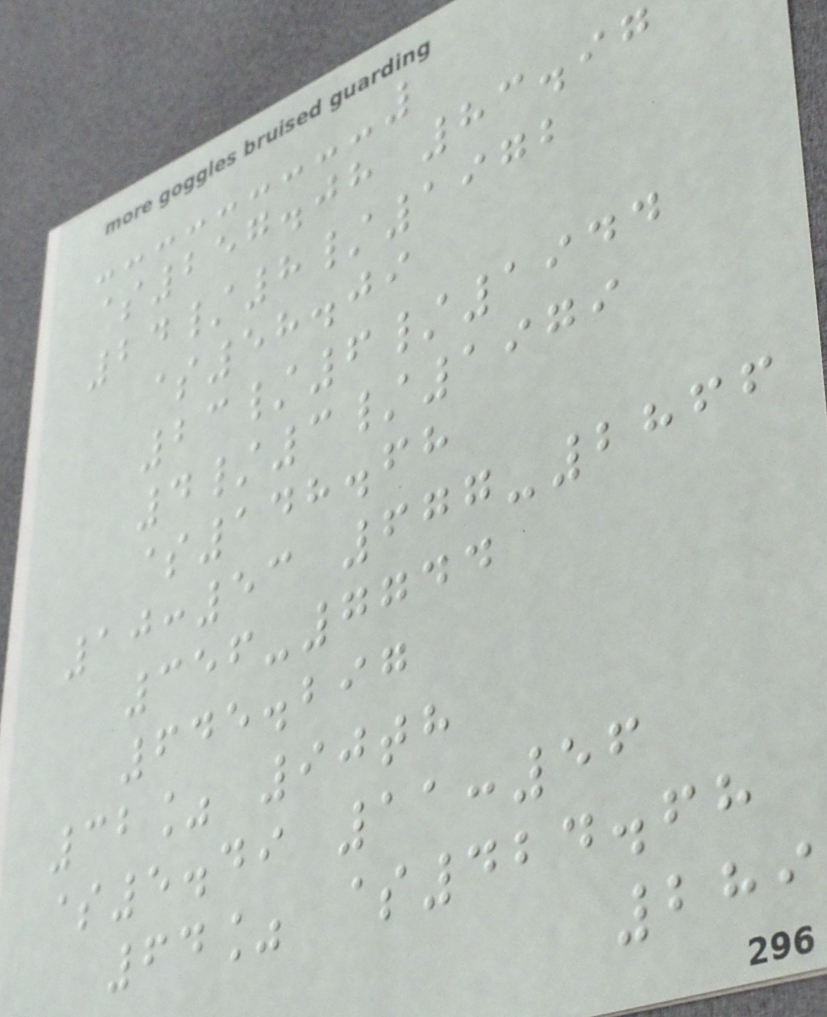$257.08 83.97
24/8/1972
$58.09
23/6/1944
4/3/1979
$148.68
10:53 677-2866
356-7744
645.297
32% 90th
$5.49 11:56
64% $424.68
289
